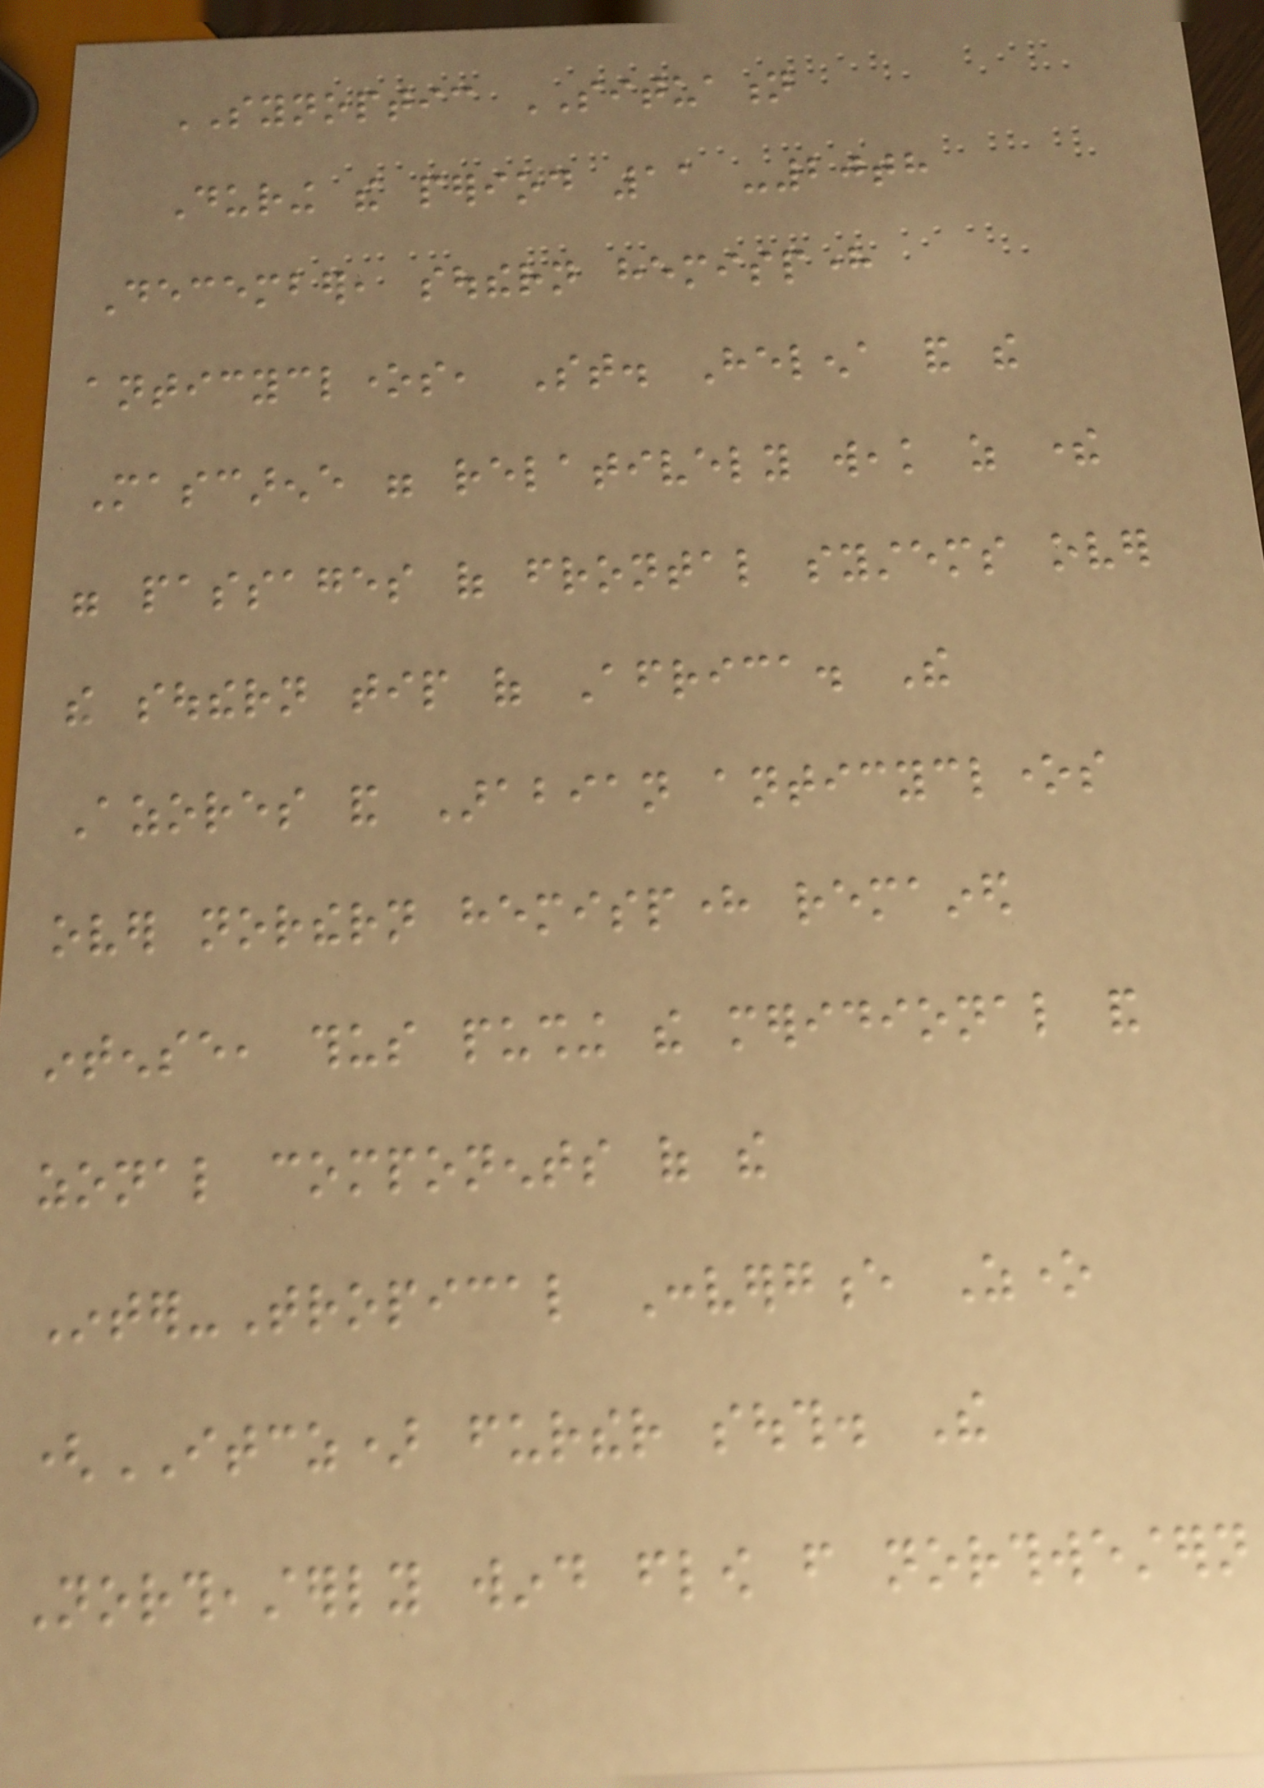SYNOPTIC SITUATION
During the period 11 -20th
December, southern hemisphere
anticyclones, St. Helena and the
Mascarene were relatively weak as there
were passages of frontal systems over
the southern tip of Africa. The
Azores and Arabian anticyclones
over northern hemisphere remained
intense, thus pushing the meridional and
zonal components of the
Inter-Tropical Convergence Zone
(ITCZ) further south. The
Northeasterly wind flow from northwestern
